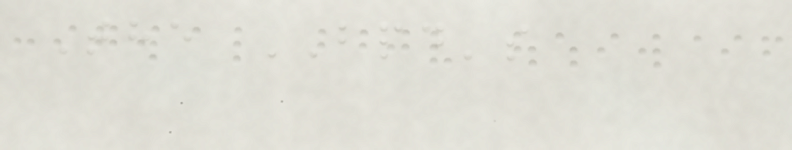The BPD's
